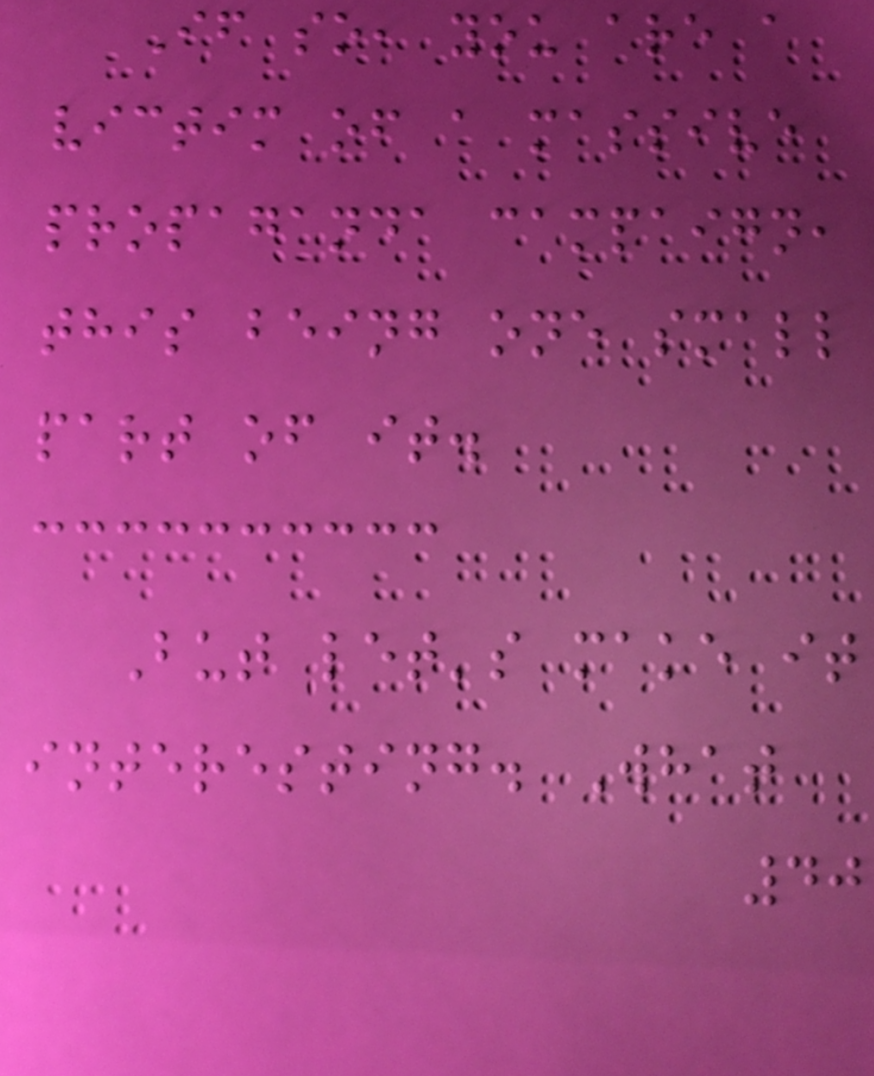If so, you are a
victim of a massive
propaganda campaign,
this being one small
part of it.
But let's make it
interesting. What
40
